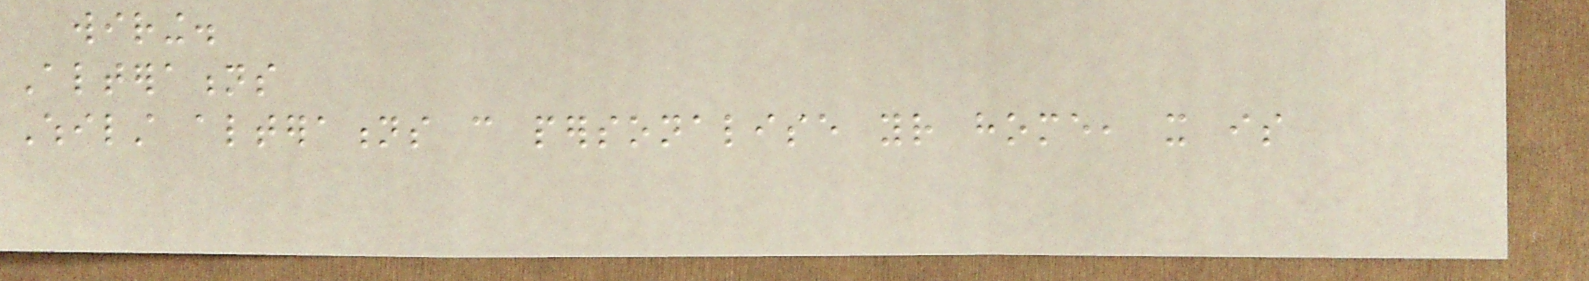wiring.
Alterations
Whilst alterations can personalise your home, it is
